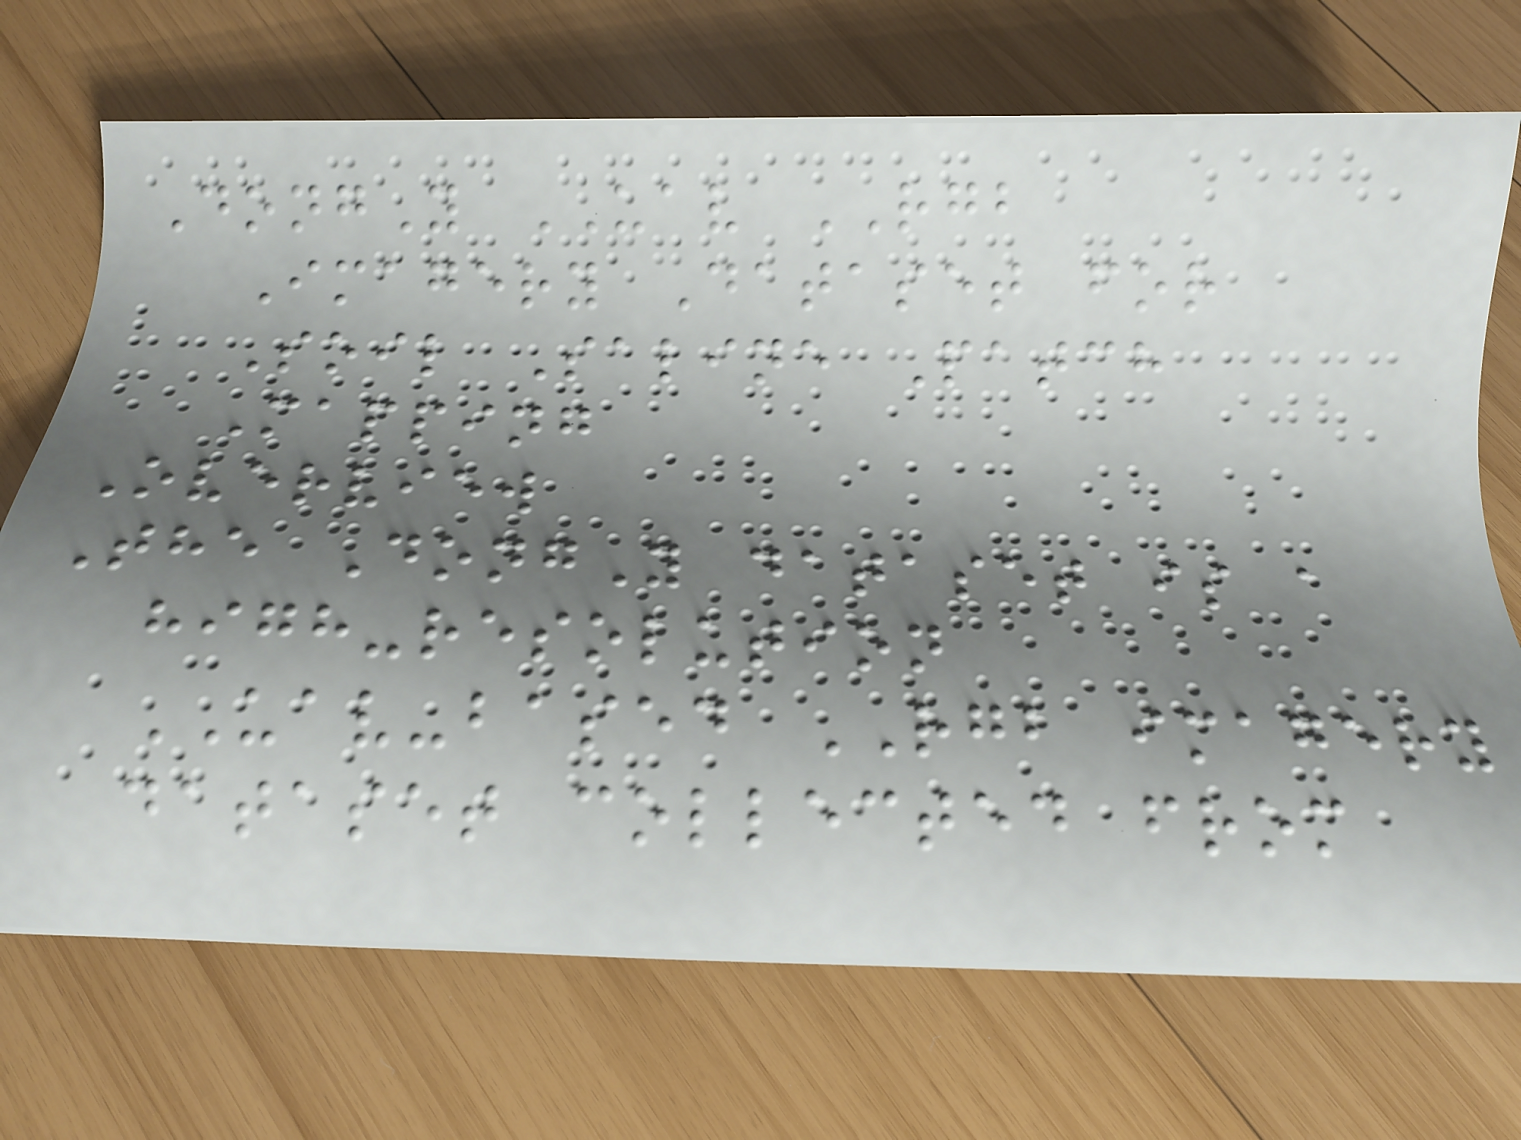DongY UAV RGB
Imagery Dataset for
Soil Saline Patch
Mapping
Overview
The DongY dataset is a
high-resolution
UAV-based RGB imagery
dataset collected from
